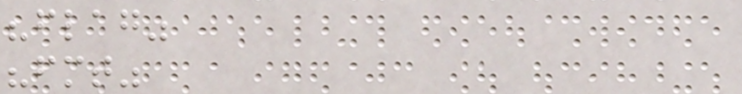"flag"
"fmt"
